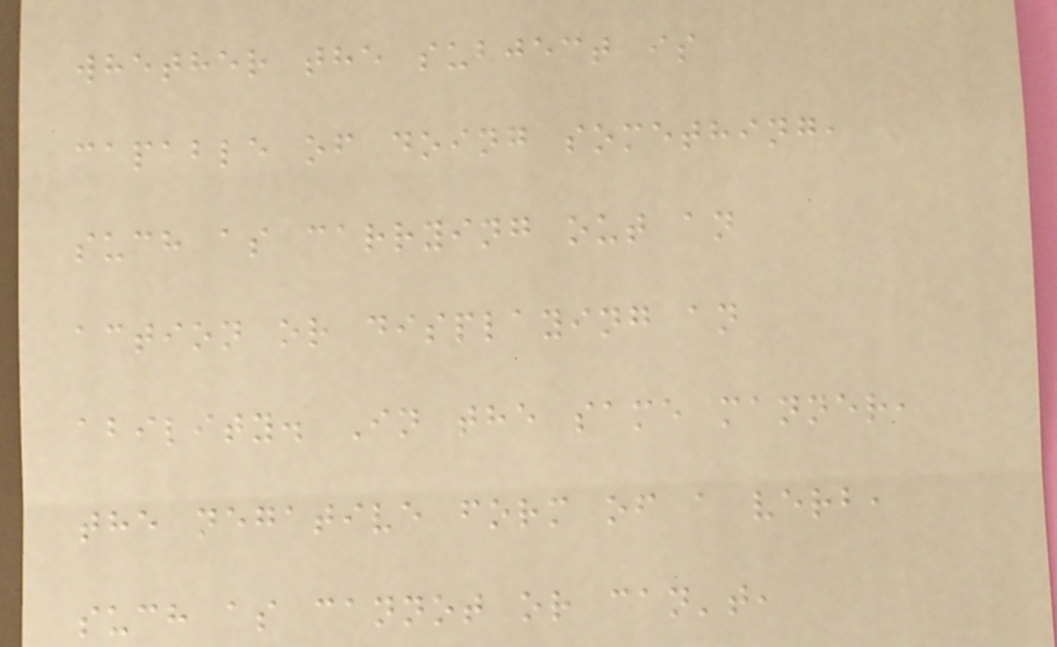whether the subject is
capable of doing something,
such as carrying out an
action or displaying an
ability. In the same manner,
the negative form of a verb,
such as cannot or can't,
